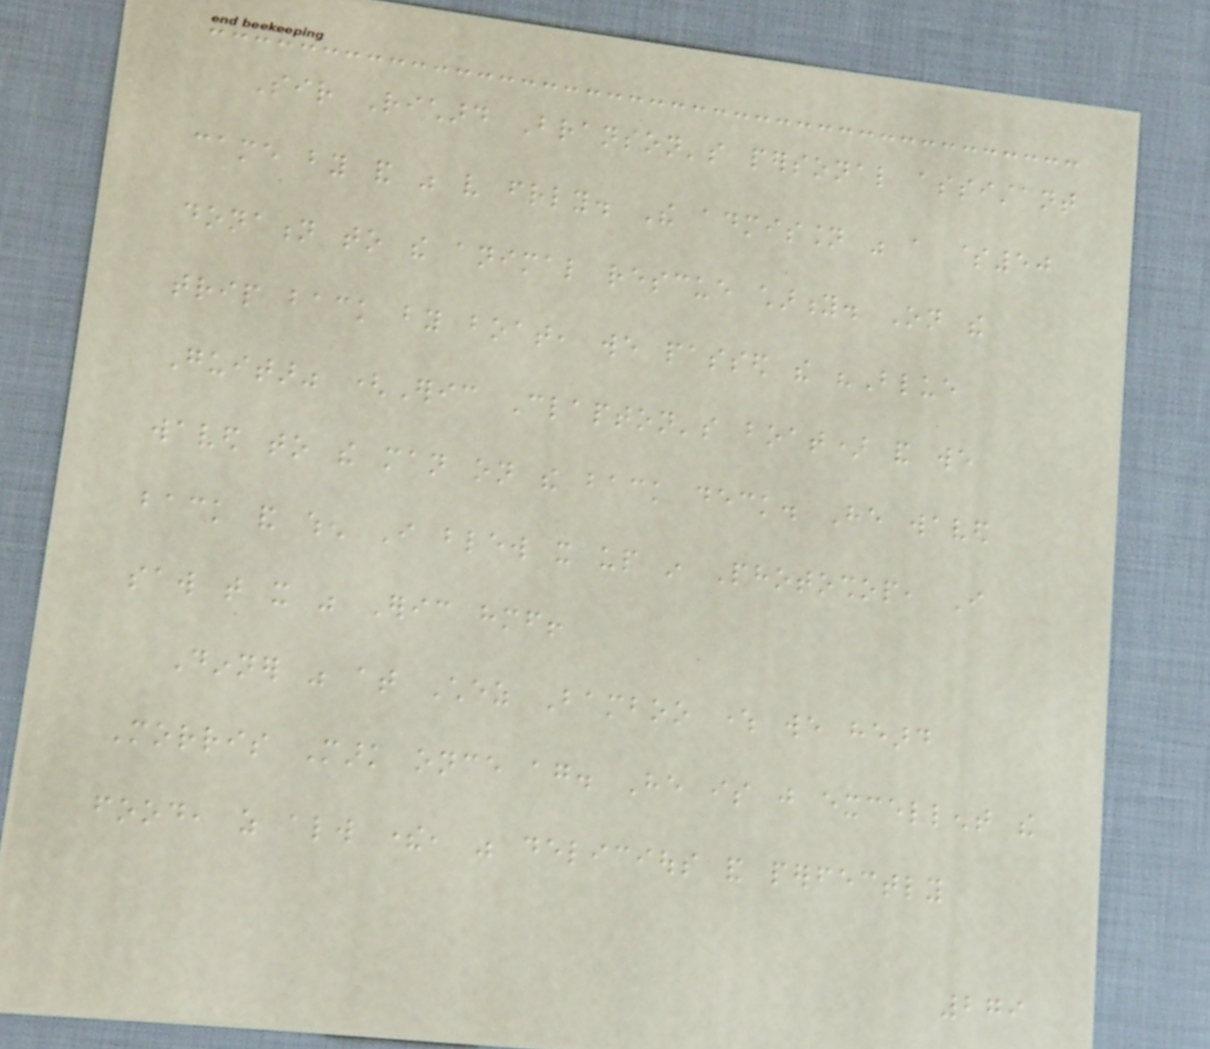Sir Richard Branson's personal assistant
came by and was very friendly. The admission was a $50
donation to the animal rescue charity. On the
trip back by boat, we passed the "Blue
Guitar" (Eric Clapton's boat) and we
waved to the man on the back deck. He waved
back and when I blew it up in Photoshop, I
saw that it was Eric himself!
Dinner was at Chez Bamboo where we heard
Morris Mark once again. He is just excellent the
food, as always there, was delicious and perfectly
279
